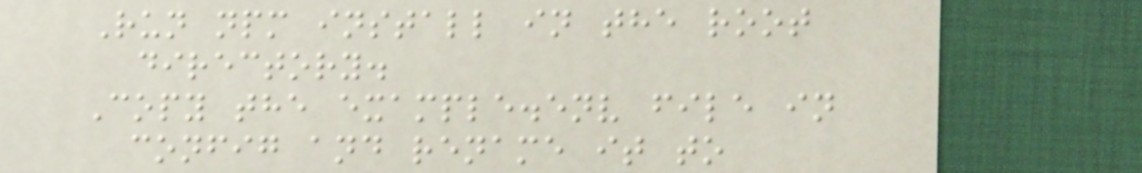Run npm install in the root
directory.
Copy the example.env file in
config and rename it to
